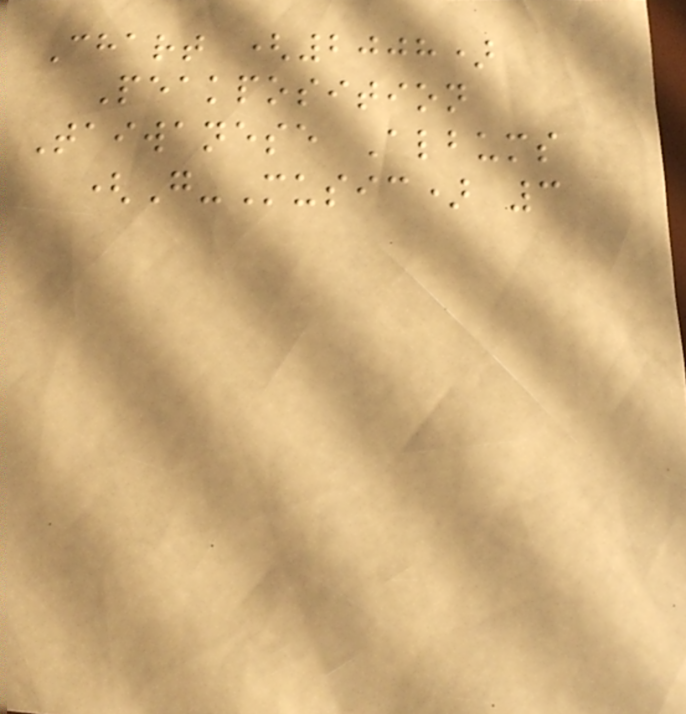Chart (2008)
Peakposition
Taiwanese Albums
(G-Music) 3
